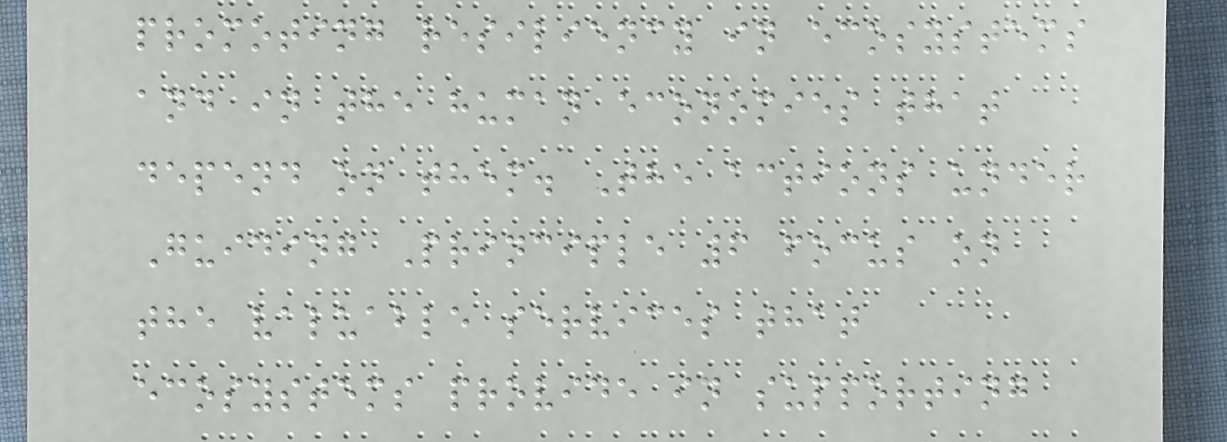promoting resiliency in ecosystems
and in the human economies that
depend on them. The actions under
Guiding Principle 6 focus on
the valuable services that
ecosystems provide in supporting
